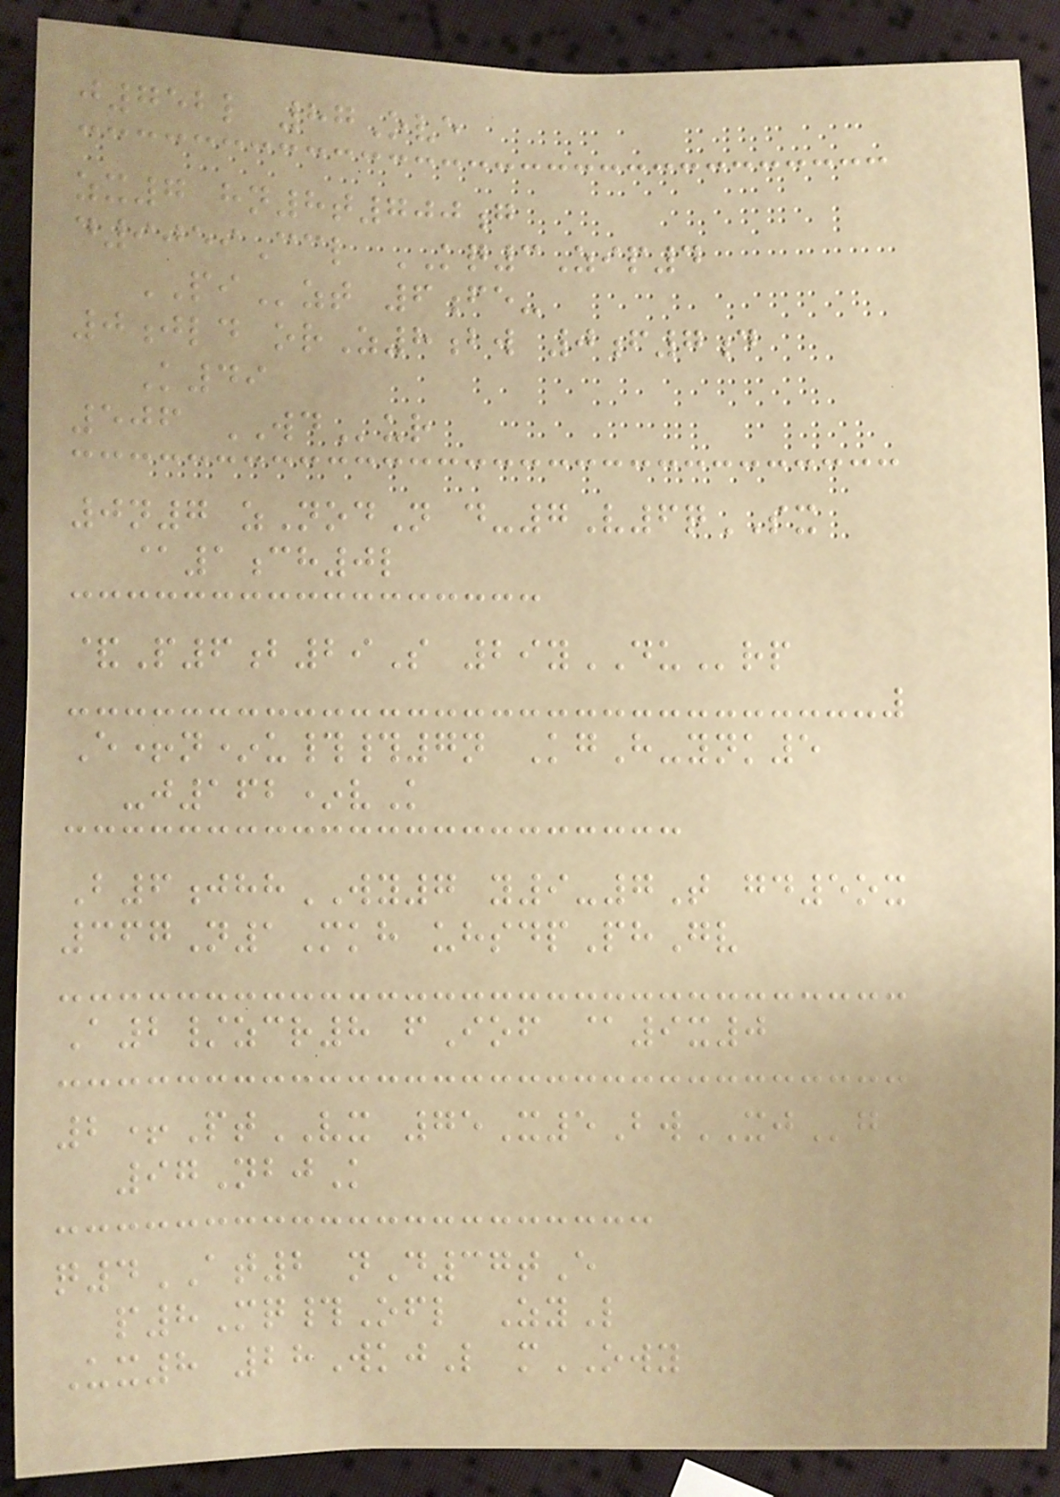j752l 87Ove
zx7 hn8t700g
d9059Ccl KQ3Zip4
PIzt 6fe-
0jld orZ8bw 0f7d
K49
506 WDur
0n7 zNodN d-7V6qSX
@1ch0l
&P6b29S 29yDUrp
E+n*u##7n KgH-ynk5
-j162*vK
B6jhhWY7 y9-7T gd5ox
367N1Mkh uhsdpPhGv
A2/zcr8 fIof @9x0
2+PtVX 75X5BwXJg
97NbjK
q4AT2 nD37tE
p8Mq#Ofl ZyL
Ux8 28WkjL mOWY
